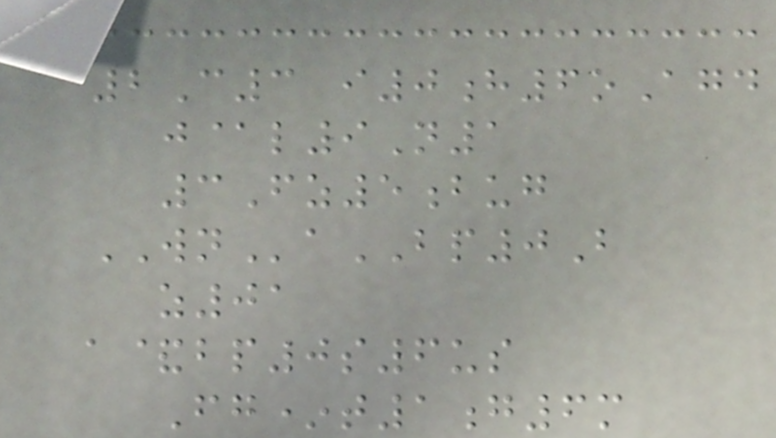2C3 i0h6oAgd
j@l9N1
3Fz5bug
WNaBP0B
z01
a&bp0s6us
Fg*t1g6m
